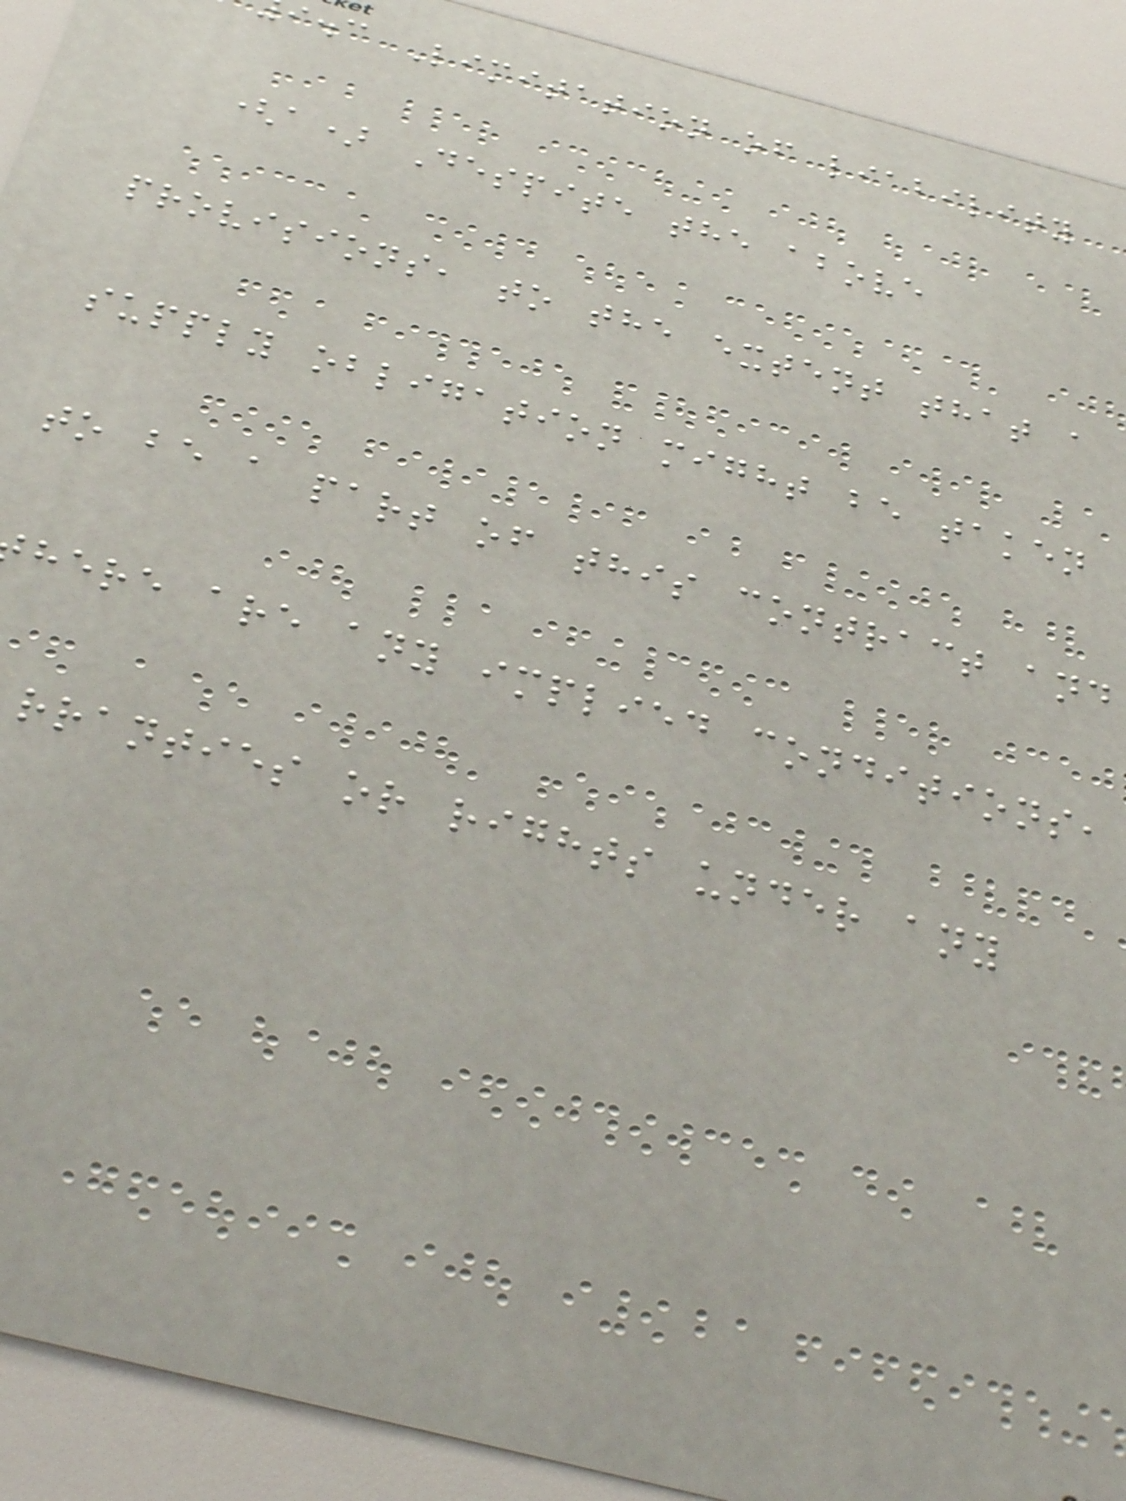i.c Limitation of liability
(a) Despite the above
provisions, to the extent that a
supply obligation might be taken
to be a part of this contract and
here are any implied conditions,
rranties or rights under any
